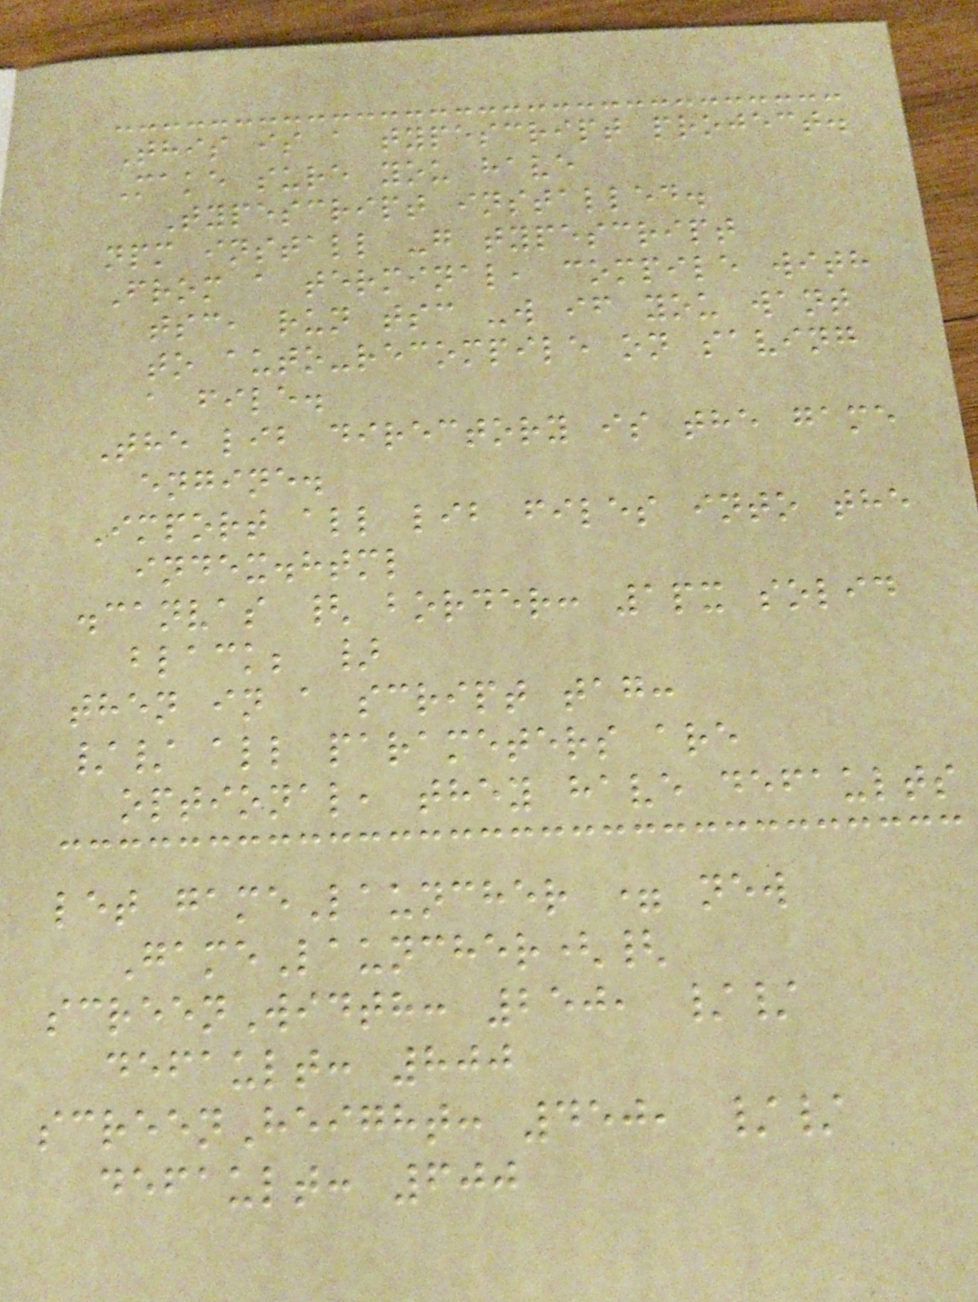This is a typescript project.
Make sure you have
Typescript installed.
npm install -g typescript
From a terminal, compile with
tsc, run tsc -w if you want
to auto-recompile on saving
a file.
The lib directory is the game
engine.
Import all lib files into the
index.html
.canvas { border: 1px solid
black; }
then in a script tag:
// all parameters are
optional, they have defaults
let gameLauncher = new
GameLauncher({
screenWidth: 250, //
default: 800
screenHeight: 450, //
default: 600
